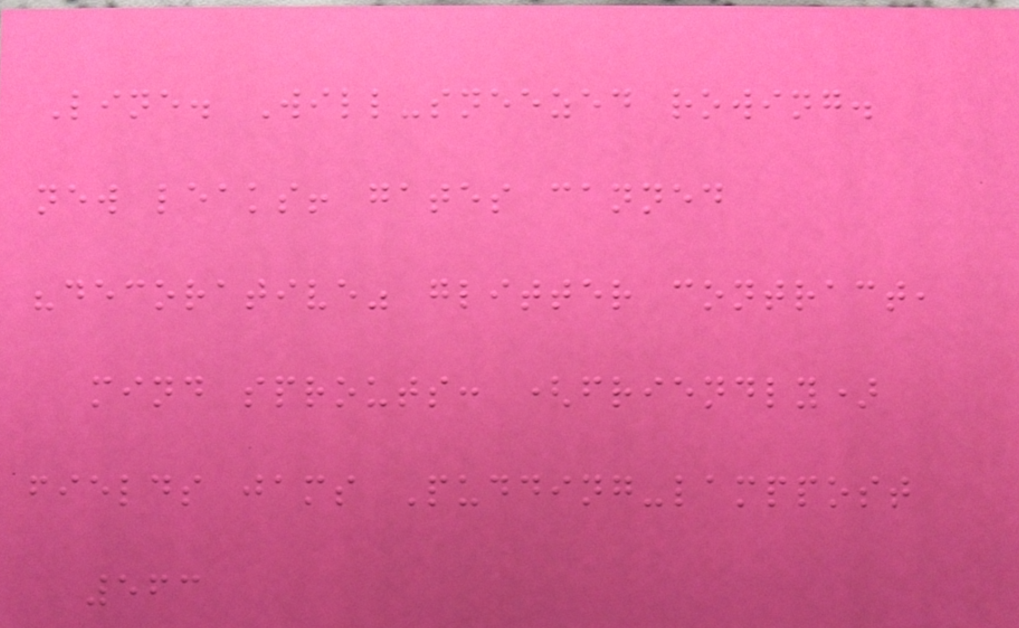Line. Will-sneezed rowing.
new leaks! gates canned
"decorative" glitter contract,
mind sprouts: (friendly)
fields jams Pudding-lamppost
563
